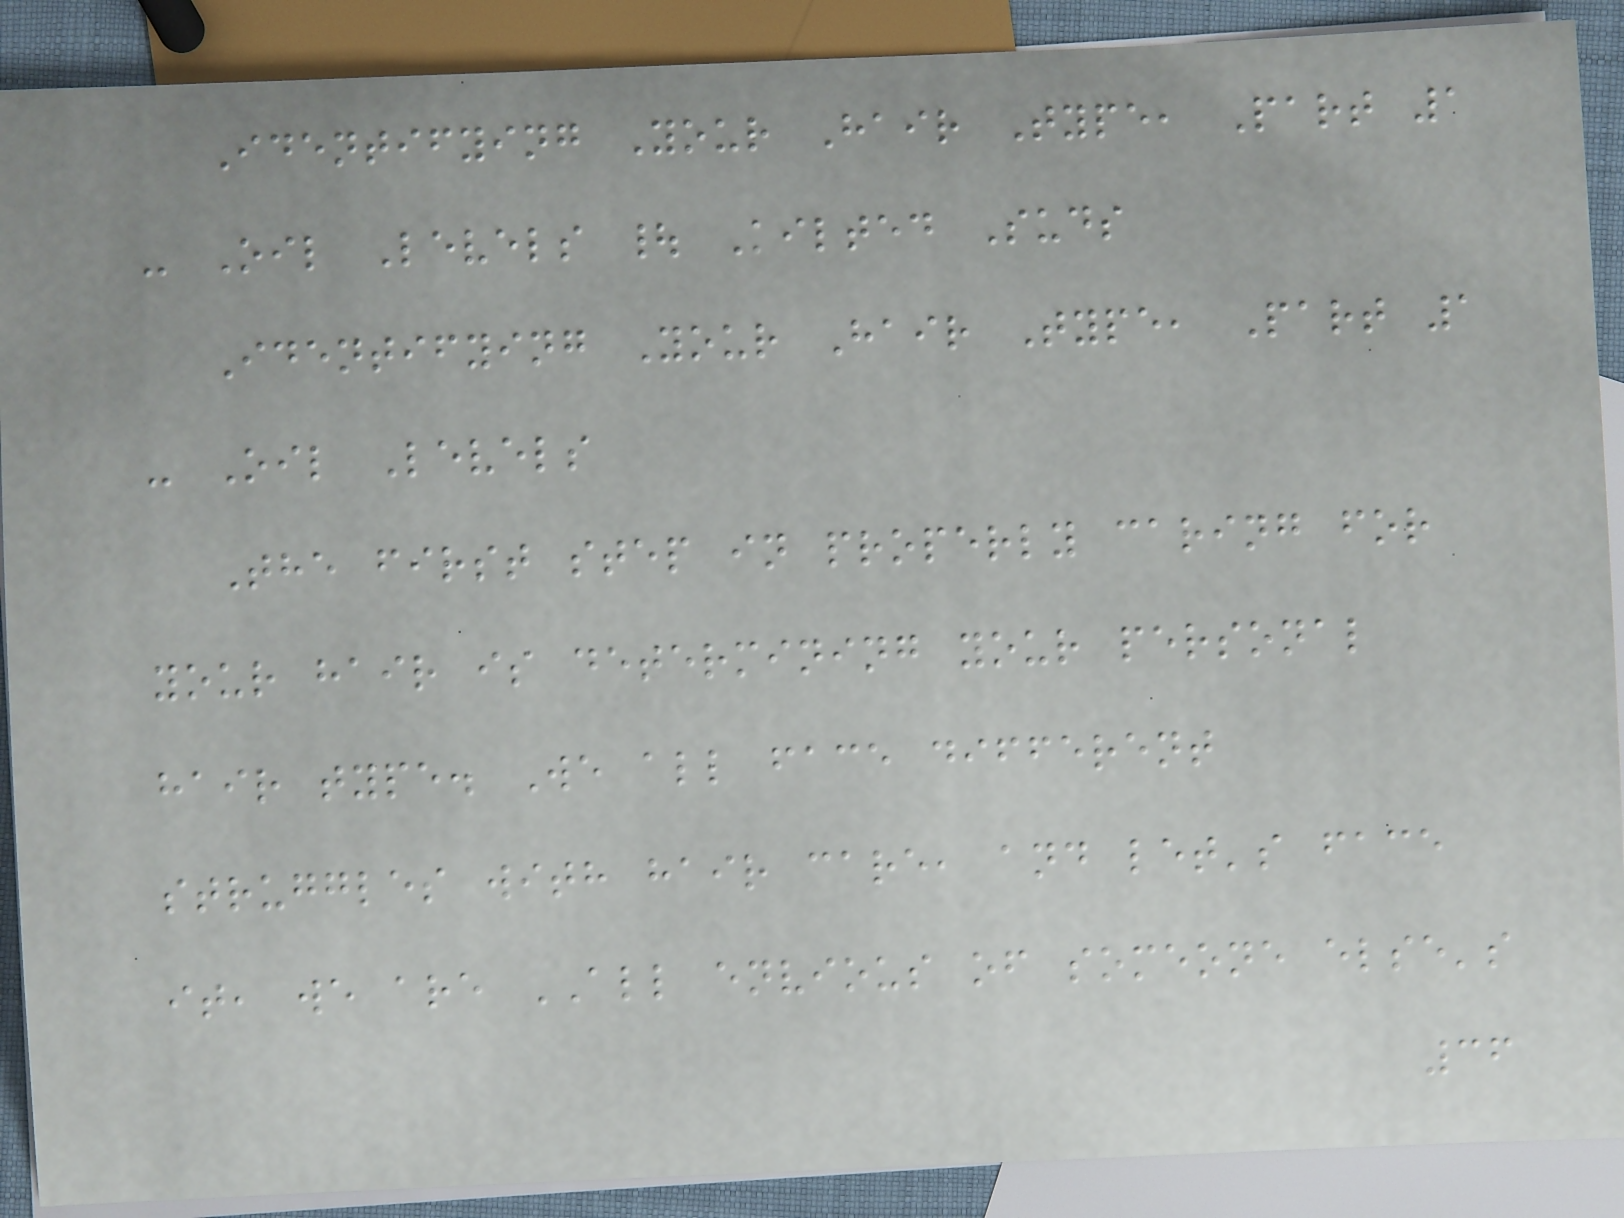Identifying Your Hair Type, Part 1
- Oil Levels | Kilted Suds
Identifying Your Hair Type, Part 1
- Oil Levels
The first step in properly caring for
your hair is determining your personal
hair type. We all face different
struggles with hair care, and let's face
it, we are ALL envious of someone else's
36
